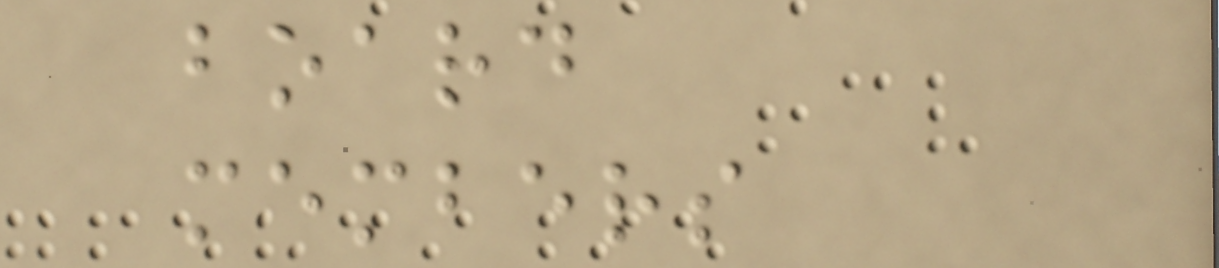board
members
